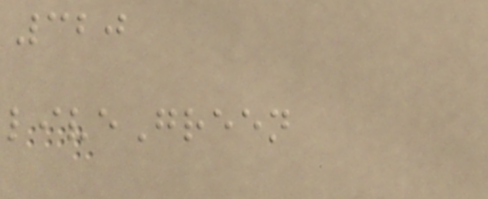320
liveGreen
